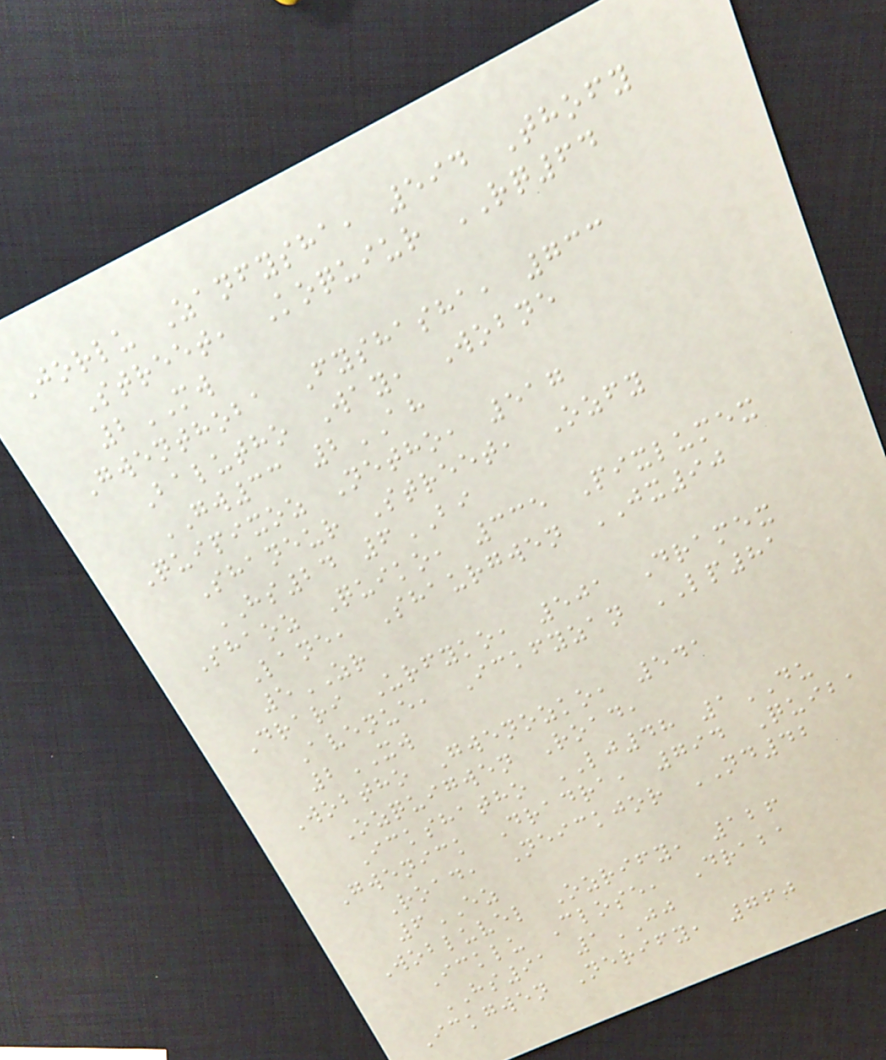Jorlu Zanfysha, 594 Thofy
Street, Koquiur RQ64
2MW
Gwenthoba Fyshasha, 733
Balutho Way, Wobne
GW33 2AH
Quipixoz Netho, 517
Shaneur Street, Ozfy
HS24 6BI
Shaoz Quiko, 335 Pixlumex
Lane, Shaurgwen JX90
5ZR
Drari Urfyko, 501 Dramex
Avenue, Ickfyzan LP81
2XW
Wobtho Gwenozko, 541
Ozquigwen Road,
Ickshatho LJ48 1DU
Gwenick Dradra, 794 Quiba
Road, Neickjor ND42
6EZ
Wobluvel Ozrify, 126
Icklu Close, Draba
HS91 1JJ
Ickgwen Nerify, 760
